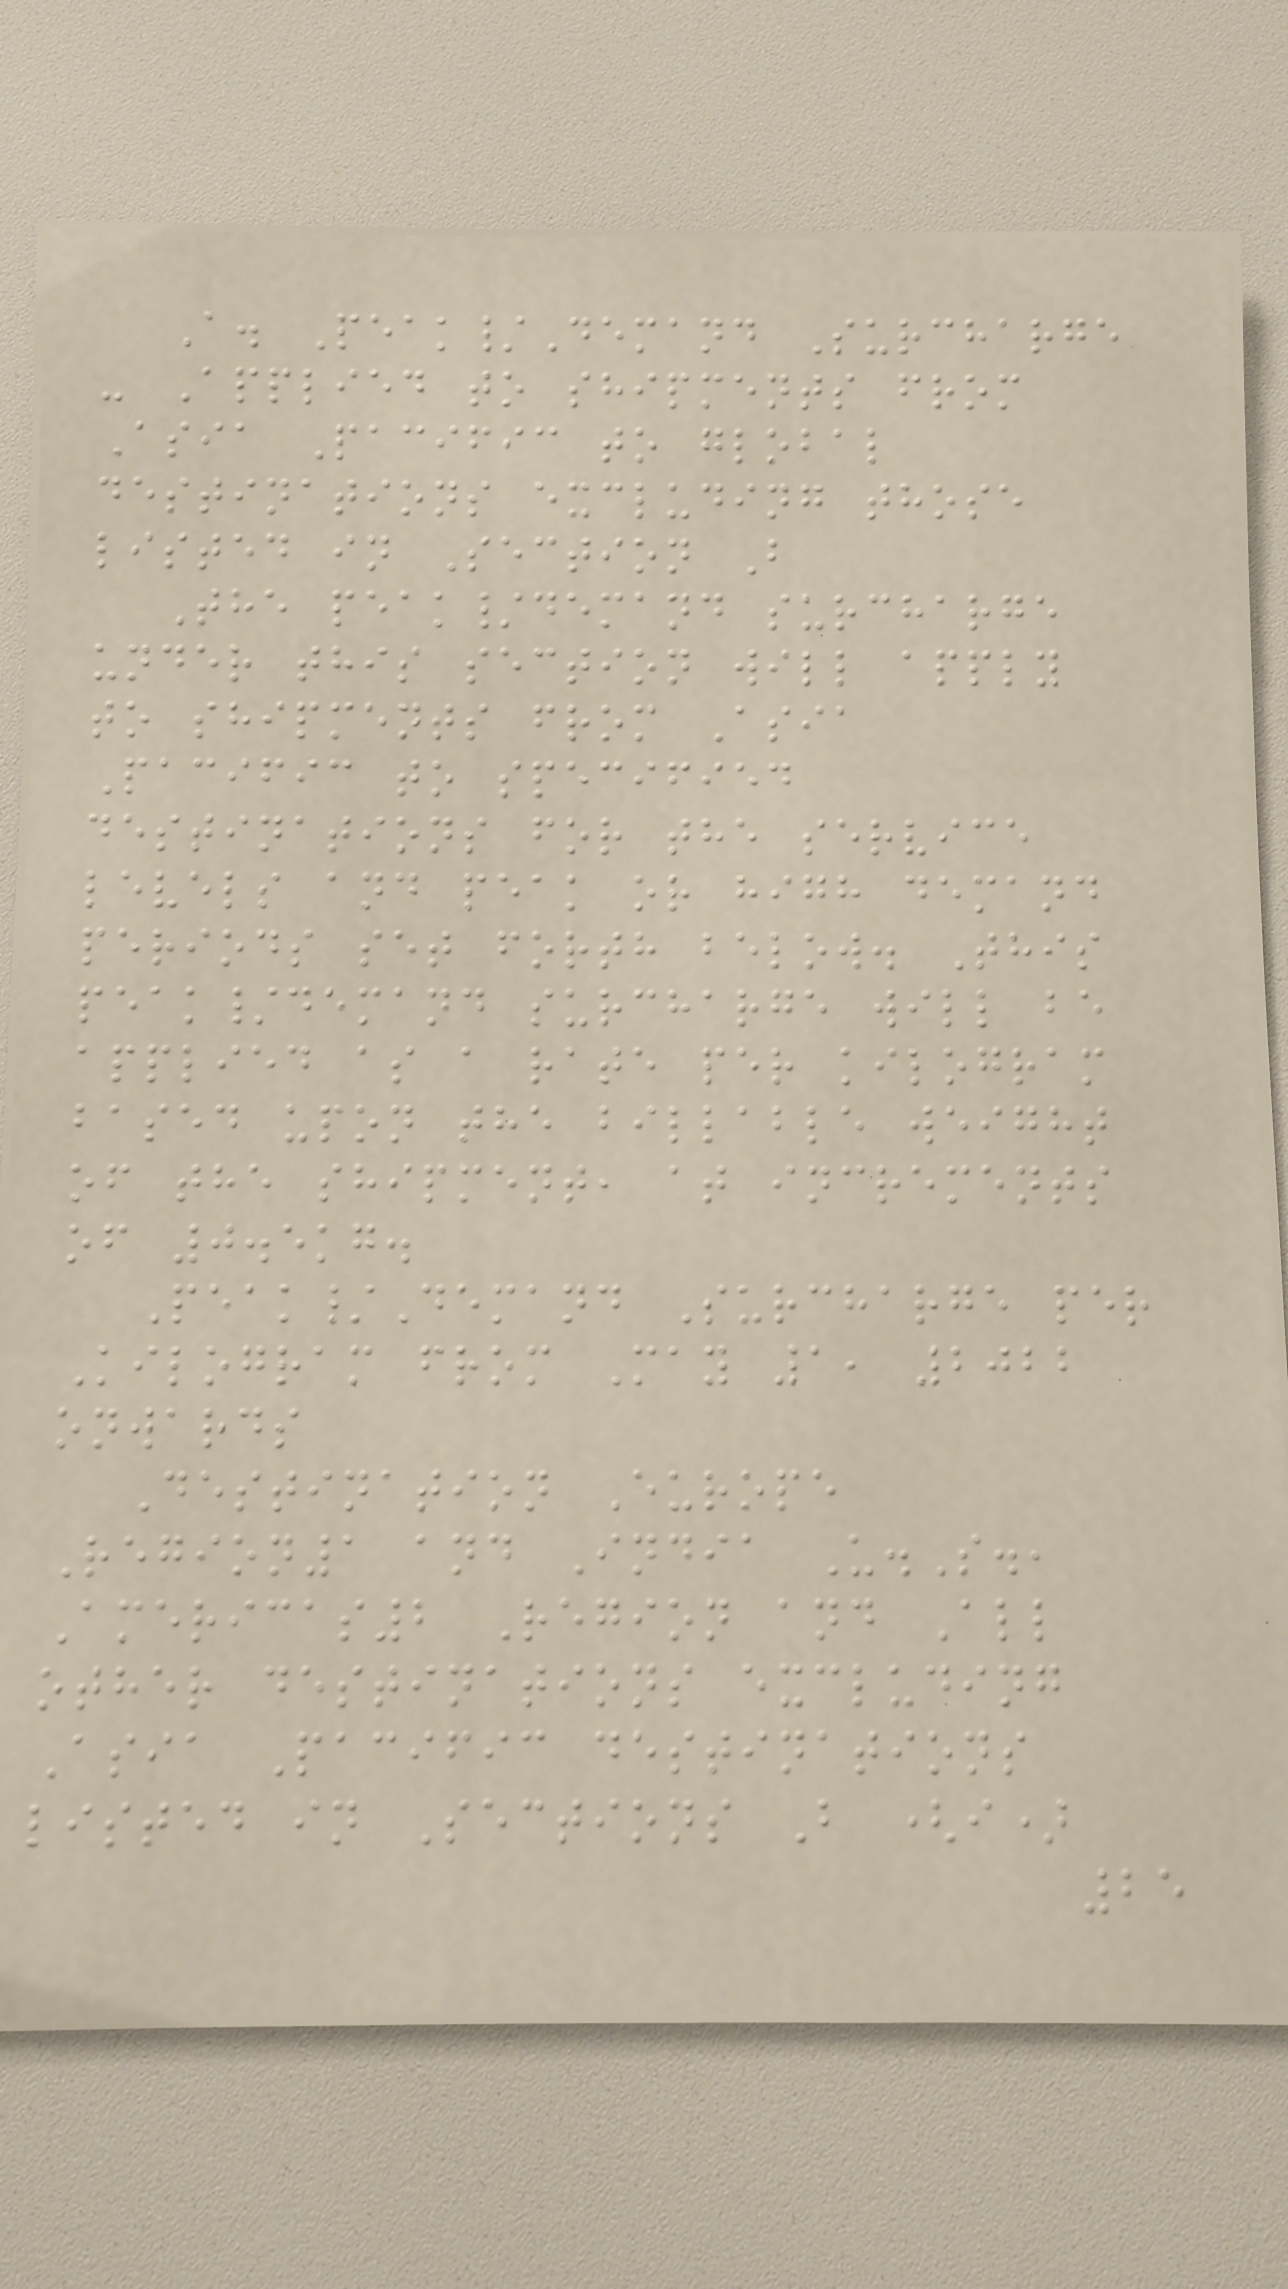A. Peak/Demand Surcharge
- Applied to shipments from
Asia Pacific to global
destinations excluding those
listed in Section B
The peak/demand surcharge
under this section will apply
to shipments from Asia
Pacific to specified
destinations for the service
levels and peak or high demand
periods set forth below. This
peak/demand surcharge will be
applied as a rate per kilogram
based upon the billable weight
of the shipment, at increments
of 0.5kg.
Peak/Demand Surcharge per
Kilogram from May 1, 2022
onwards
Destination Europe
Region1 and India U.S.,
Americas2 Region and All
other destinations excluding
Asia Pacific destinations
listed in Sections B (i)
25
